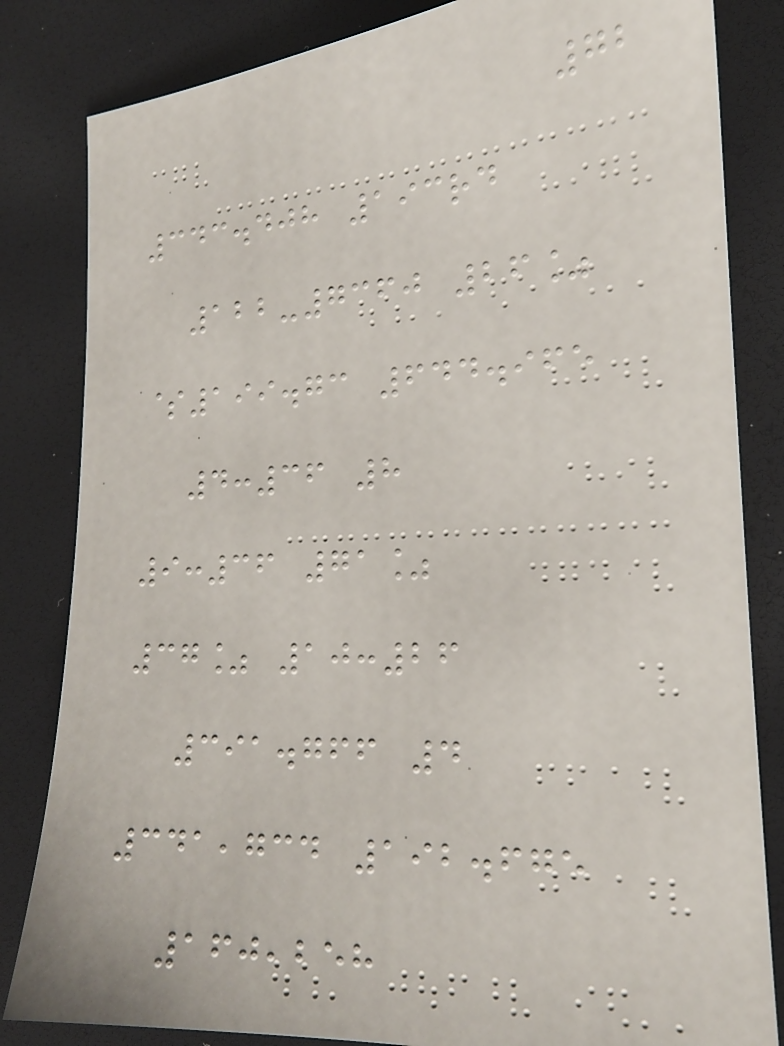72
343.408 193rd
122-7360 26%
$199.73 644.965
4:36 8
9:36 71%
37% 10:26
391.766 4
341,734 192.675
160,258
